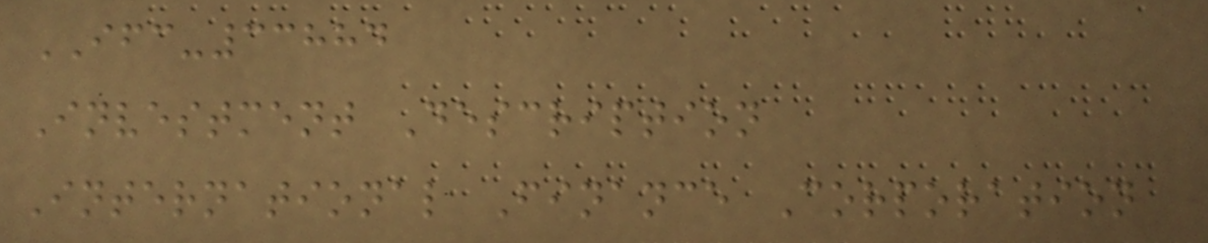IFC-33884
Investment Description
International Finance Corporation
